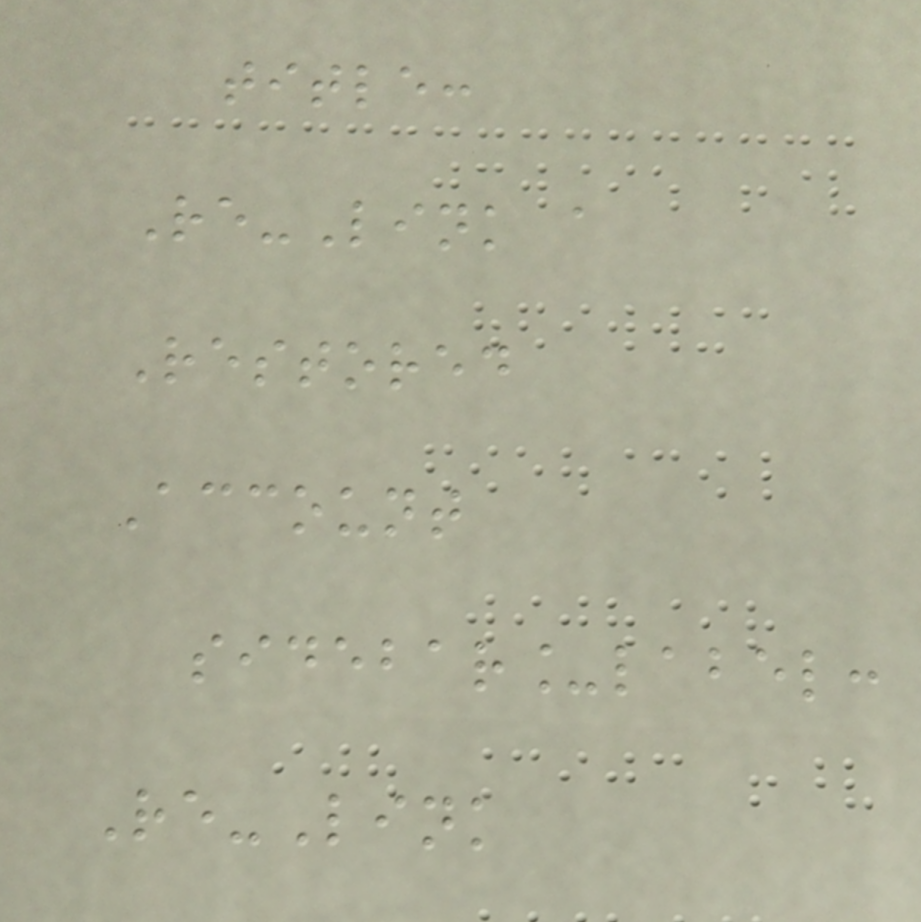title:
Re-Link a
Restored
Account
sidebar_label:
Re-Link
